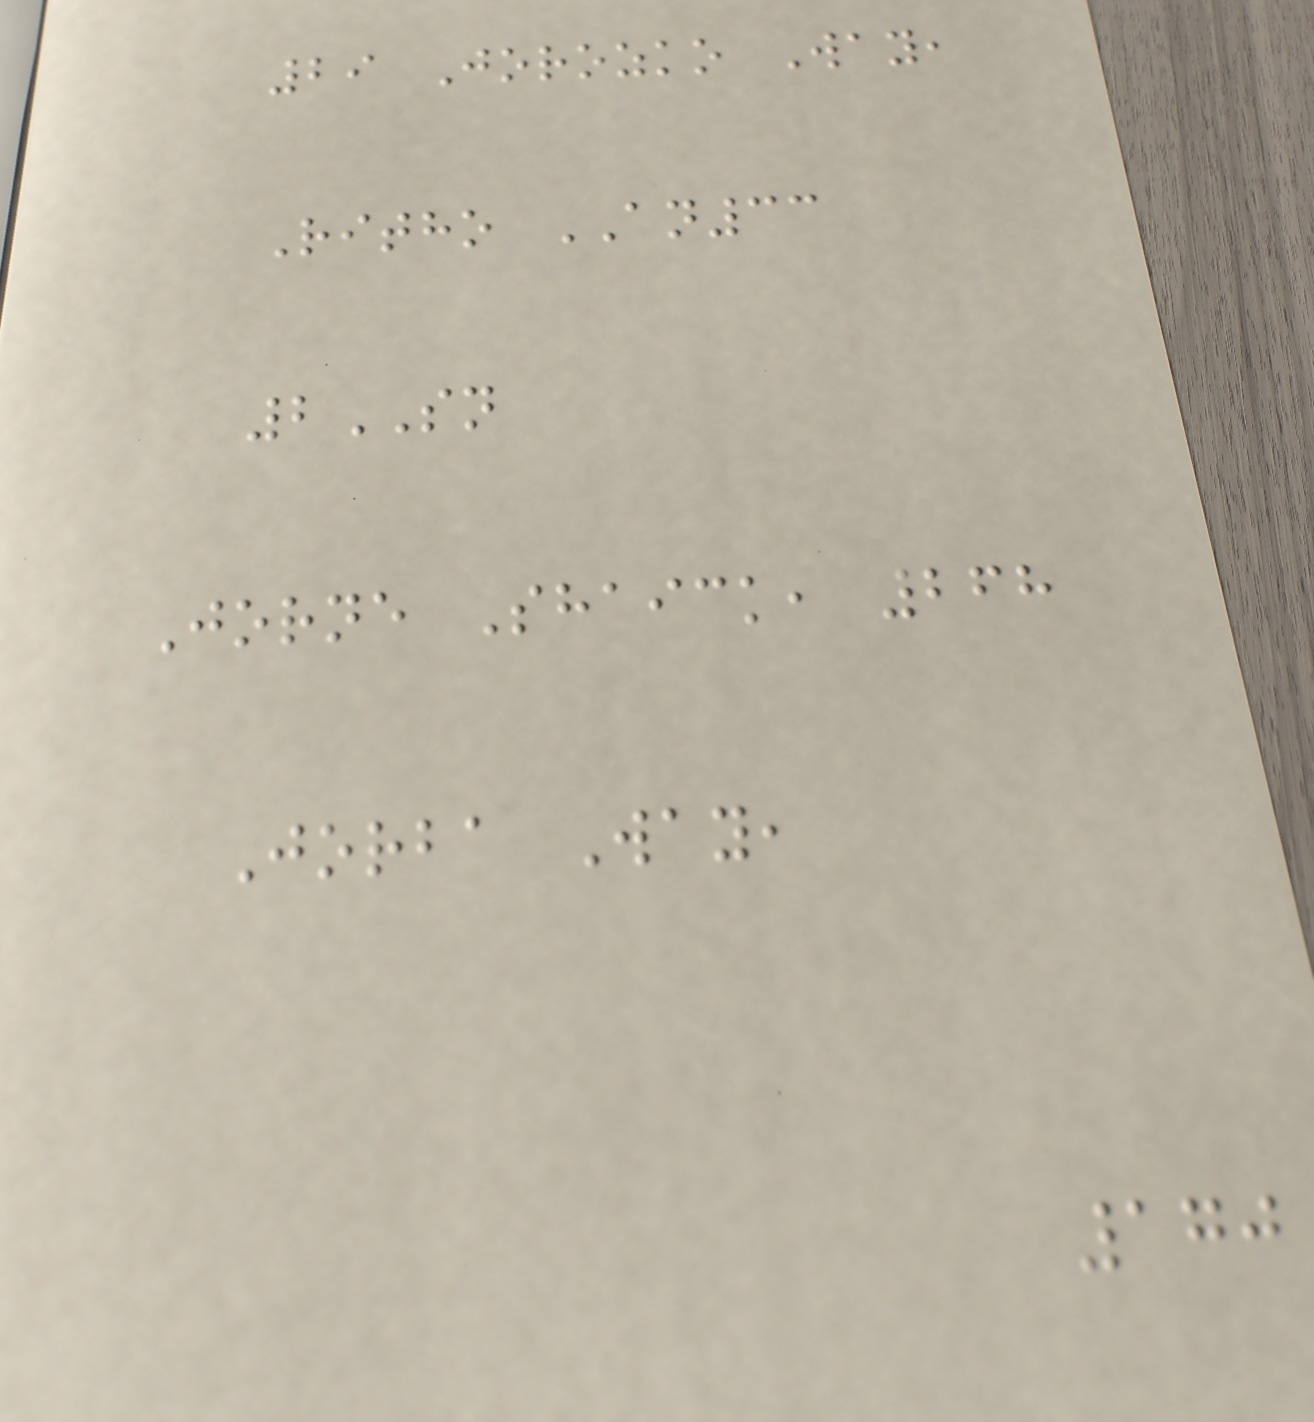29 Jorozko Way,
Ritho AN33
2SN
Jorne Shaick, 268
Jorba Way,
170
